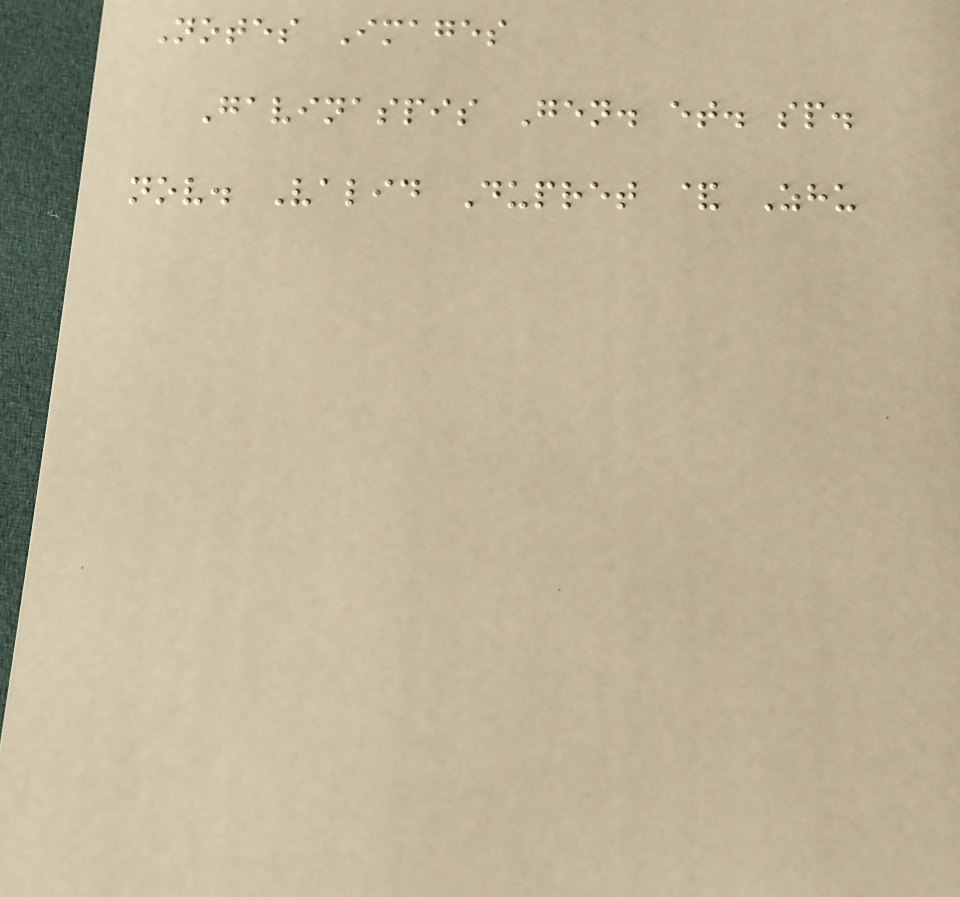Notes Images
Gavinaspis Gen. et. sp.
nov. Valid Dupret & Zhu
